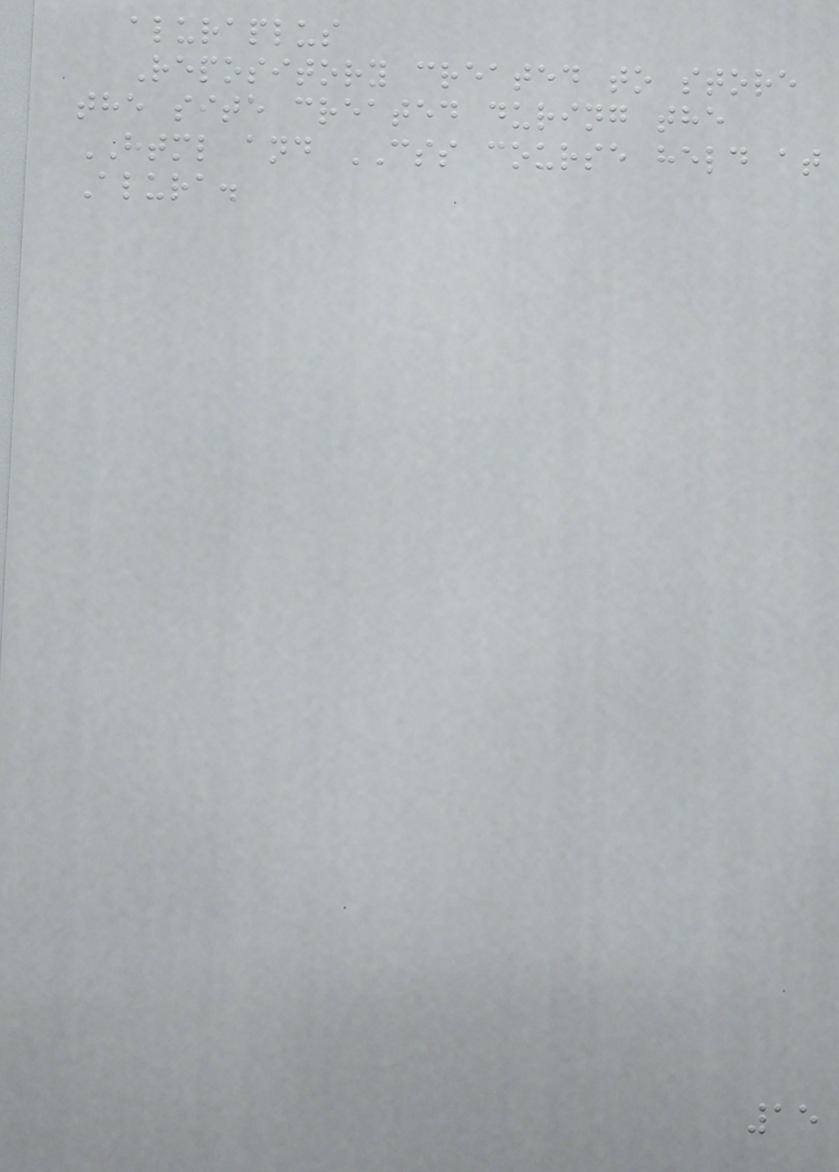aluraplus
Repository created to store
the site created during the
HTML and CSS course held at
Alura.
15
